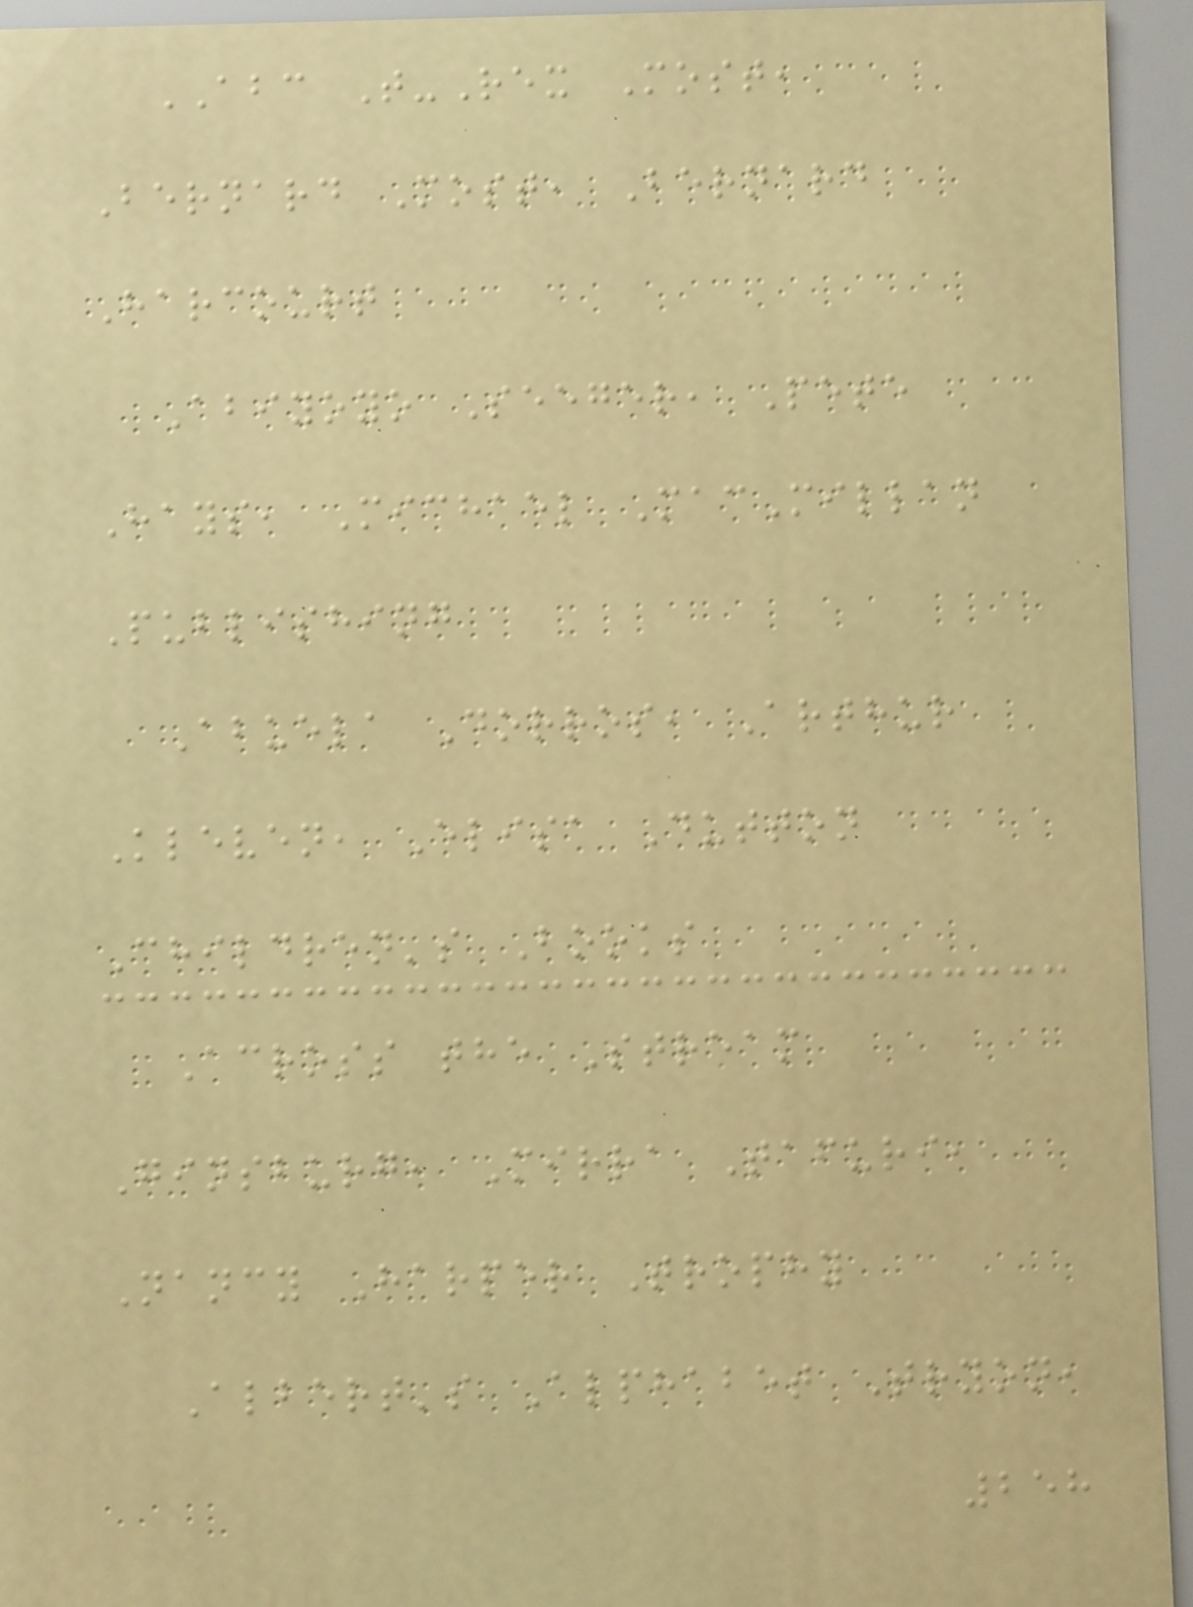ABC T-Rex Most,
Bernard Most, Bernard
Harcourt
Abiyoyo Seeger, Pete
Hays, Michael MacMillan
Publishing
Abuela Dorros, Arthur
Kleven, Elisa Dutton
Children's Books
Across the Stream
Ginsburg, Mirra Tafuri,
Nancy Harper Trophy
Albert's Alphabet Tryon,
258
